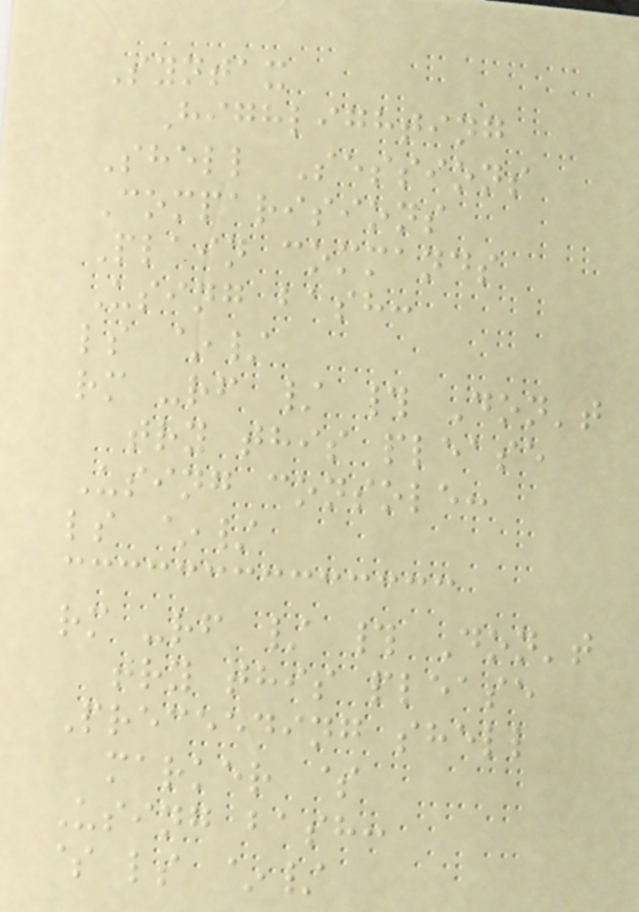Syntax
Highlighting
Shell Sessions
Comparisions
Plain commands
Using bash:
ls ~/
rm -rf / # Don't
try this please
Using console:
ls ~/
rm -rf / # Don't
try this please
Preceeding shell
marker $
Using bash:
$ ls ~/
